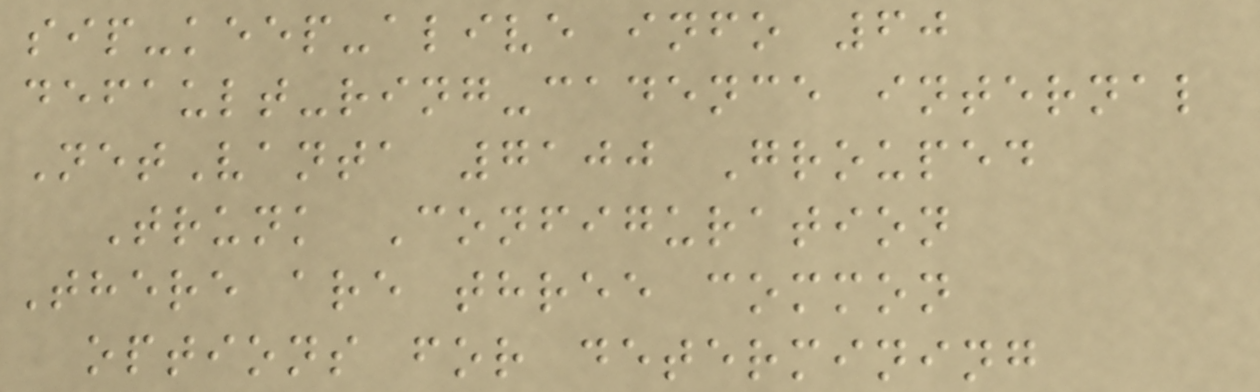sip-keep-alive info 60
default-ring-cadence internal
NetVanta 7100 Grouped
Trunk Configuration
There are three common
options for determining
